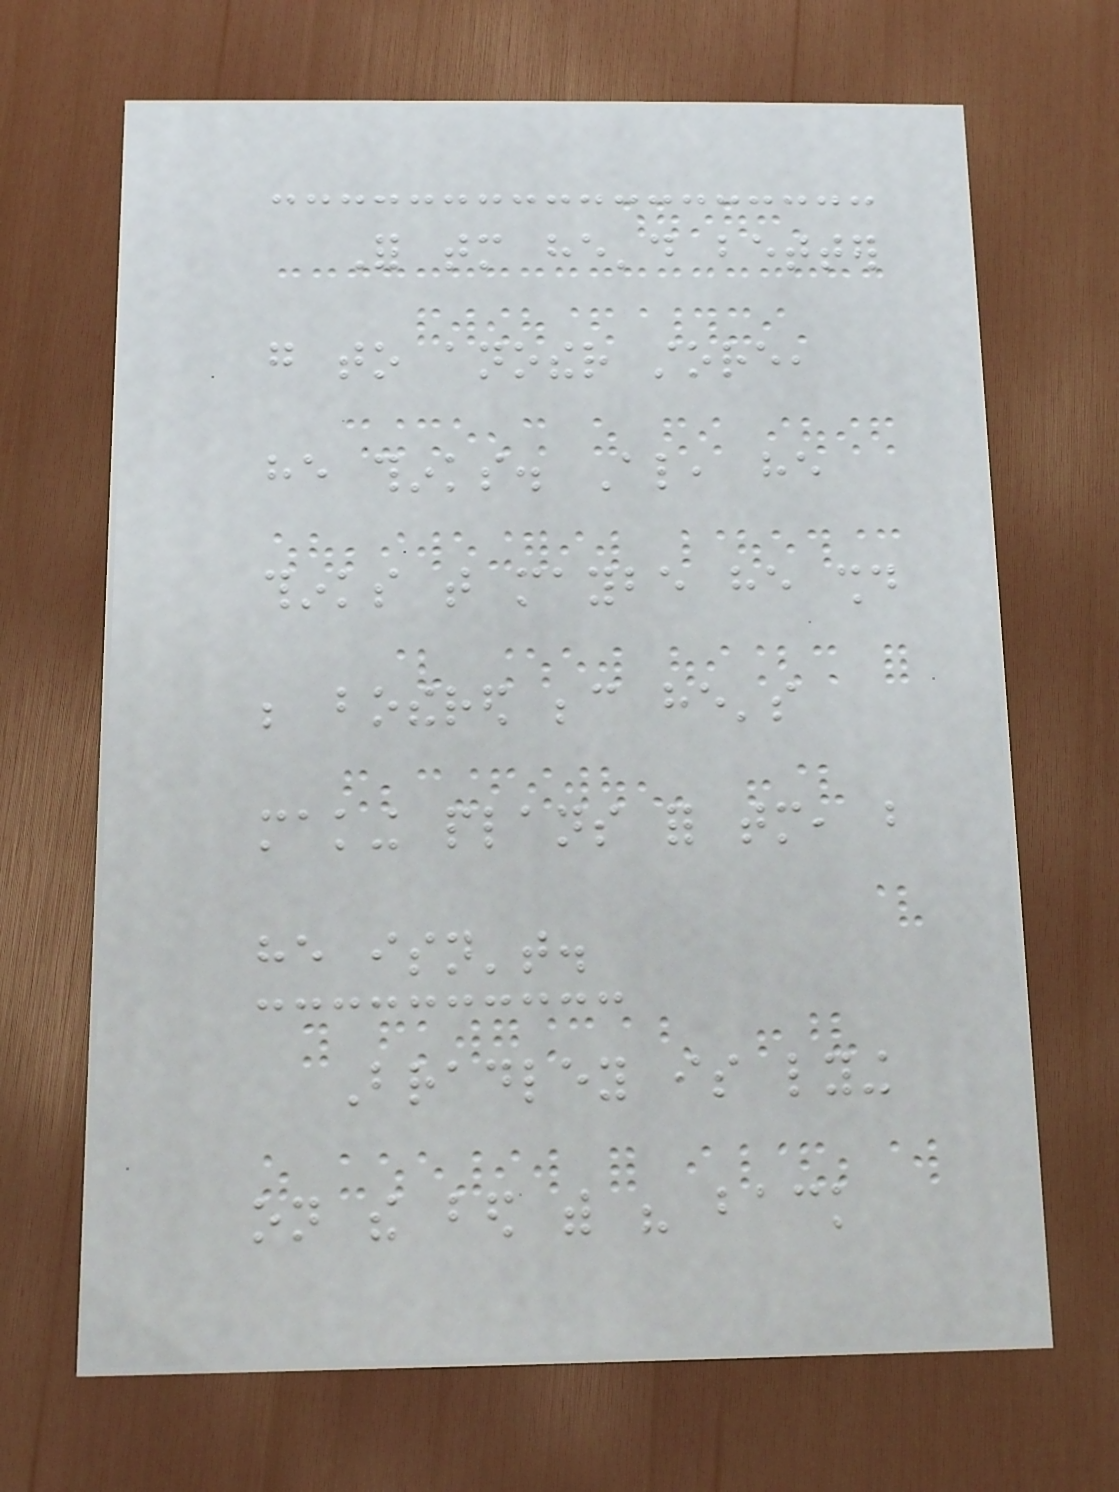For tomorrow he'd better
go to another store,
he thinks. Also, he
thinks that maybe he should
be bothered because he's
making plans for tomorrow, but
he isn't.
Bradley is lying
on the bed with his back
